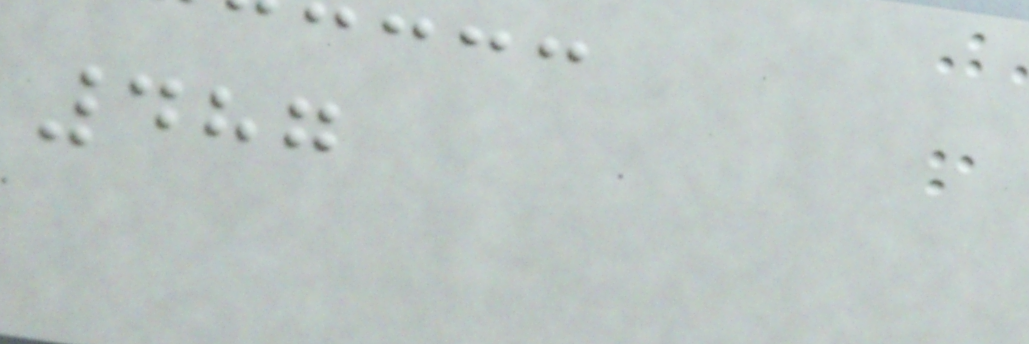487
